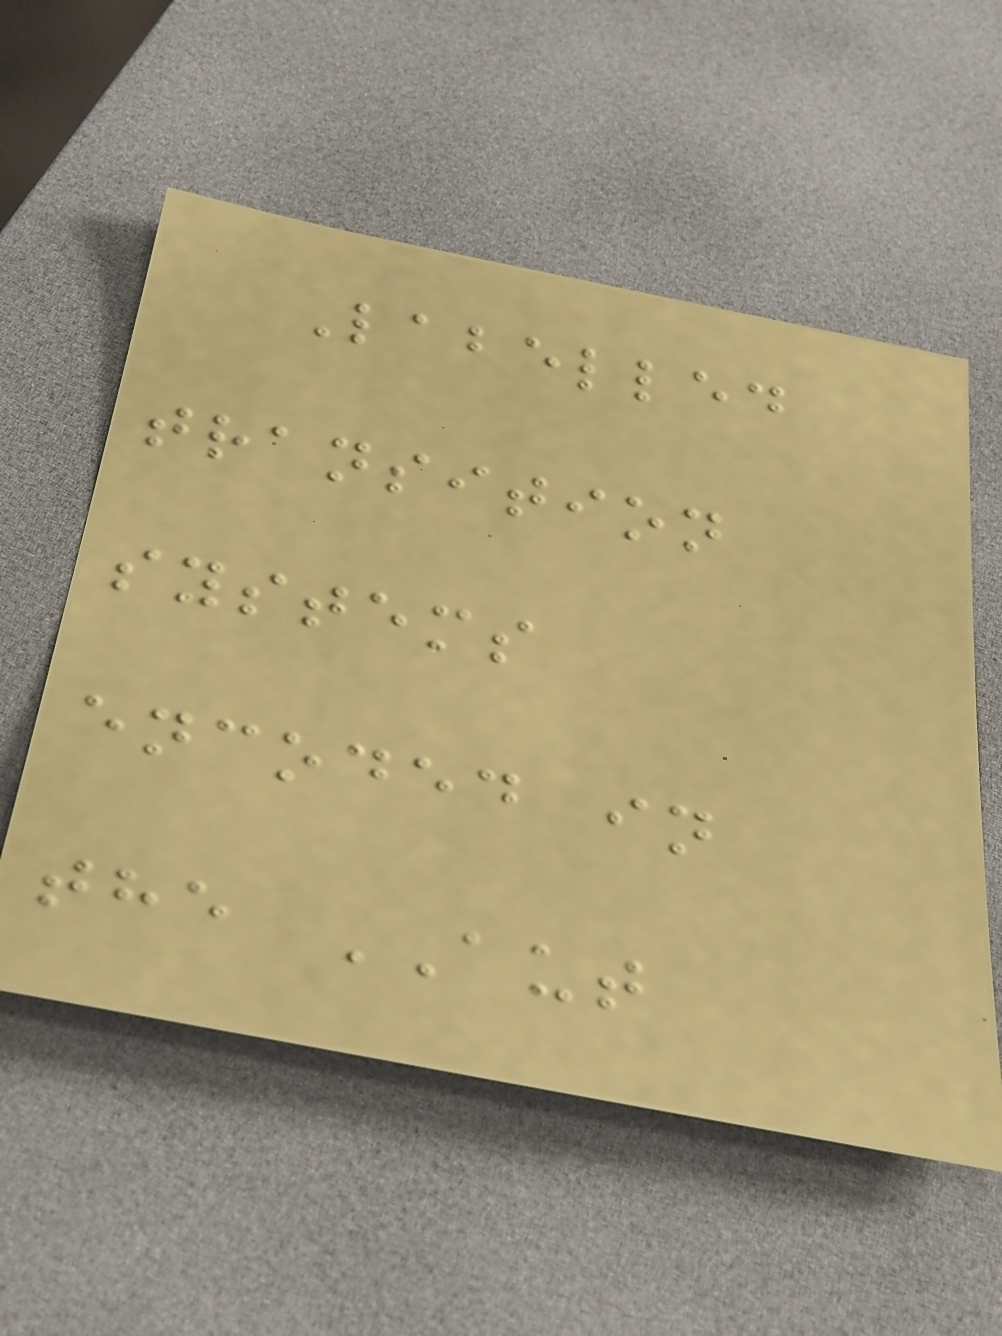Labelled
transition
systems
encoded in
the AUT
